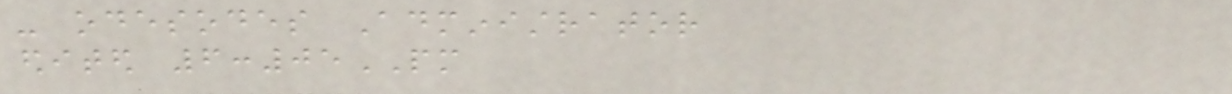- odesodes Administrator
edited 6:05PM
